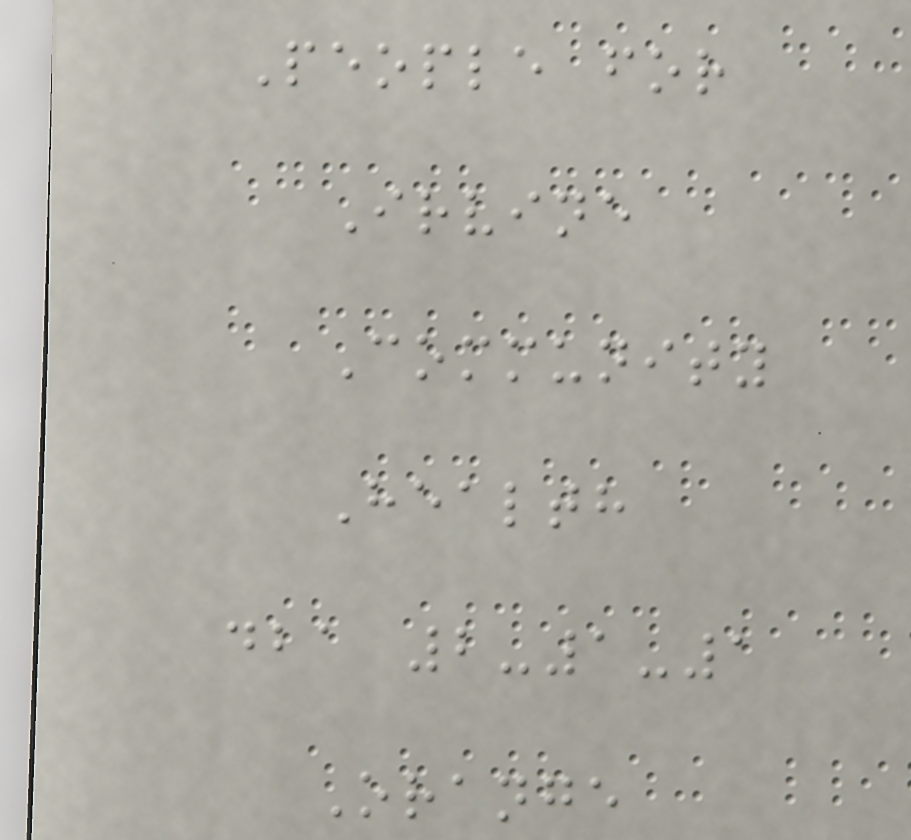People for
Irvine
Community
Health
dba 2-1-1
Orange
